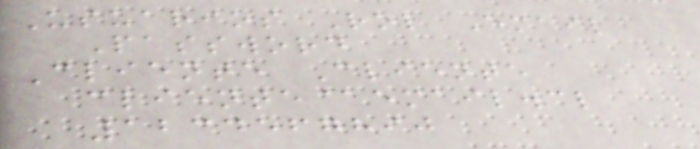Usuarios Rol Email
Password
Cliente Cliente
cliente@email.cl
1234567890
